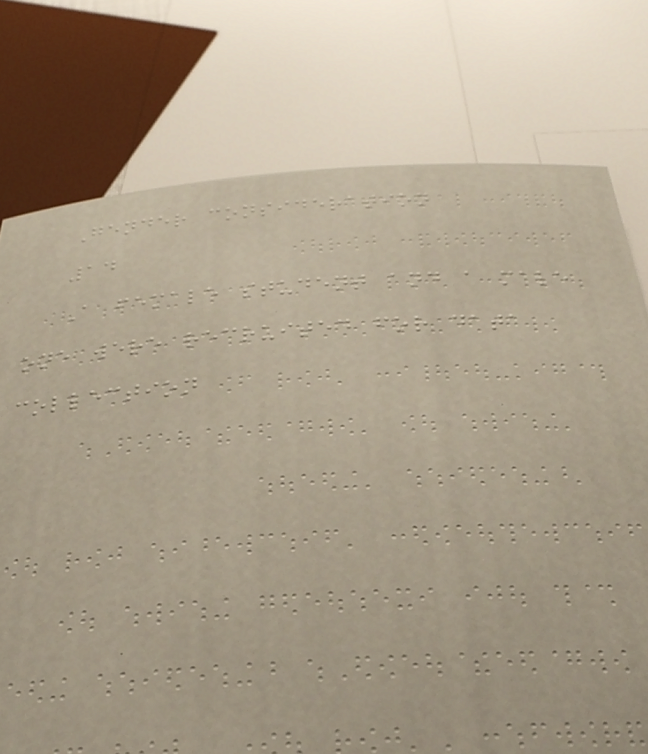Gender consideration
14
A female student and a male
one were recruited for data
collection
